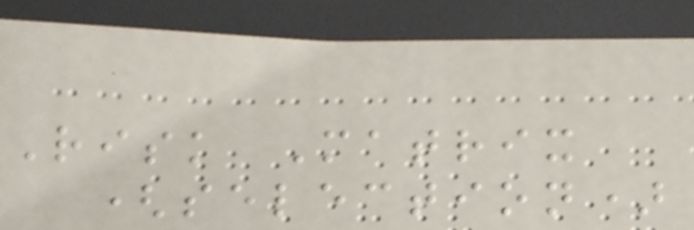Risk Matrix
(selection)
